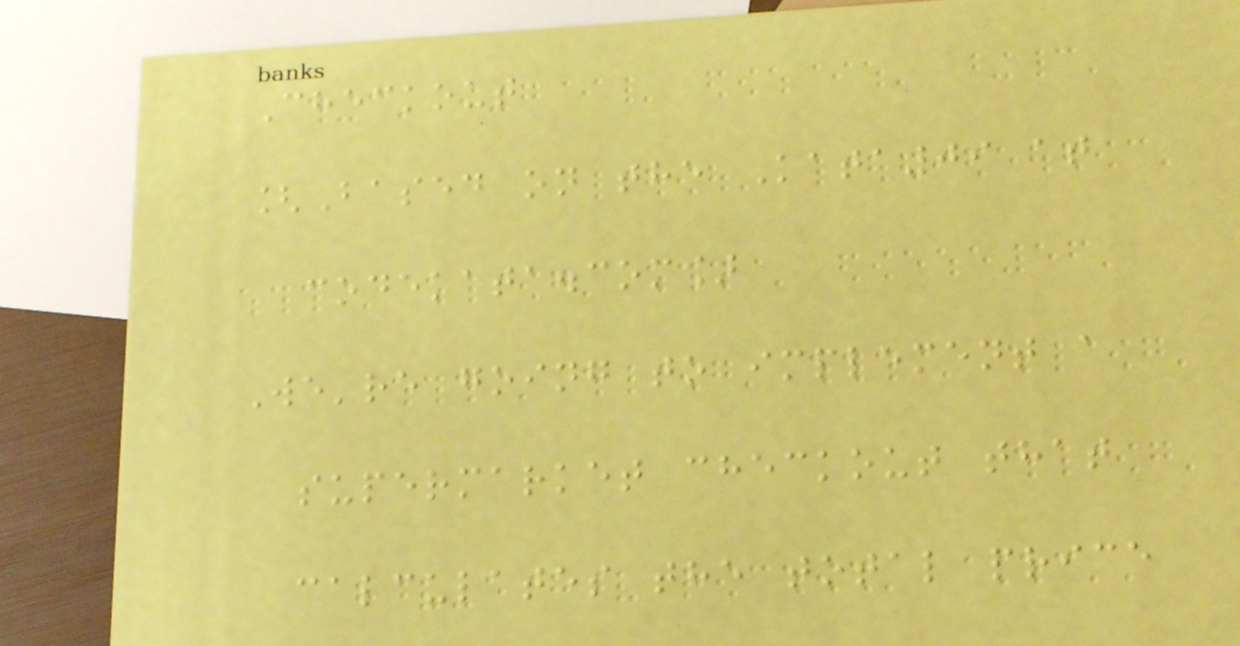Checkout
[Based on the Kata09 at
codekata.com]
We're going to implement a
supermarket checkout that
calculates the total price
